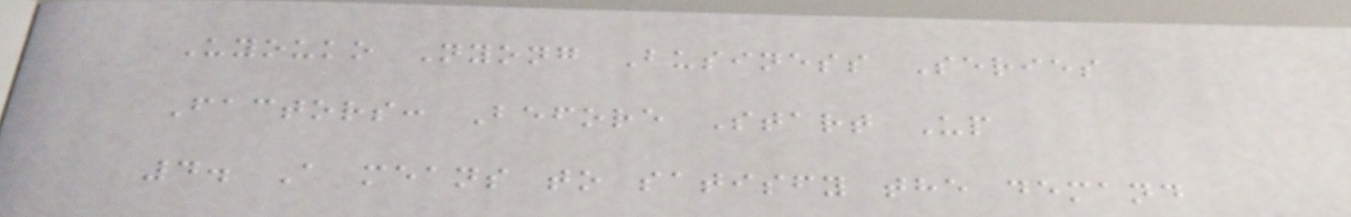Uyouko Nyong Business Series
Factors: Before Start Up
4. A means to satisfy the demand
